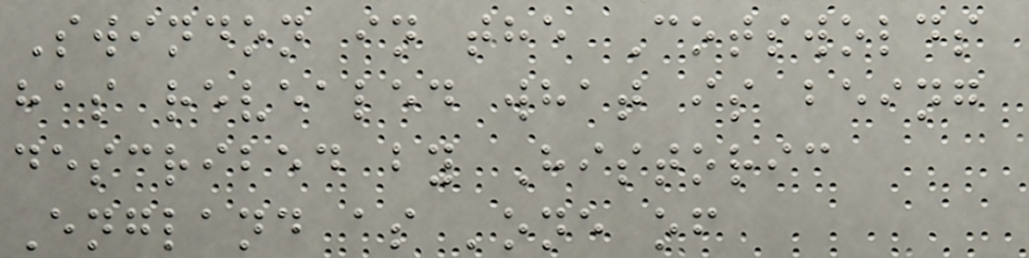Swindon in the Cotswolds
has revealed what is being
described by Historic
England as 'one of
